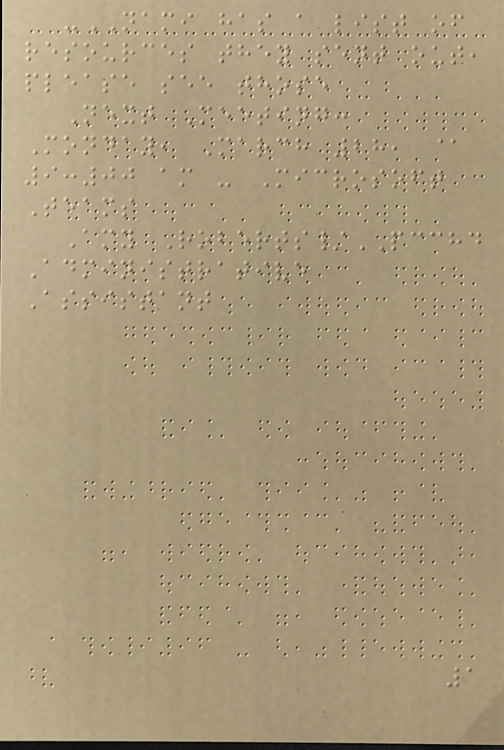-NAMI has a list of
resources they sent out,
please see those
Next Meeting:
Monday, March 28, @
9:00 am - Microsoft
Teams
Amy Roberts/PCCHD
Administrative
Assistant
1
